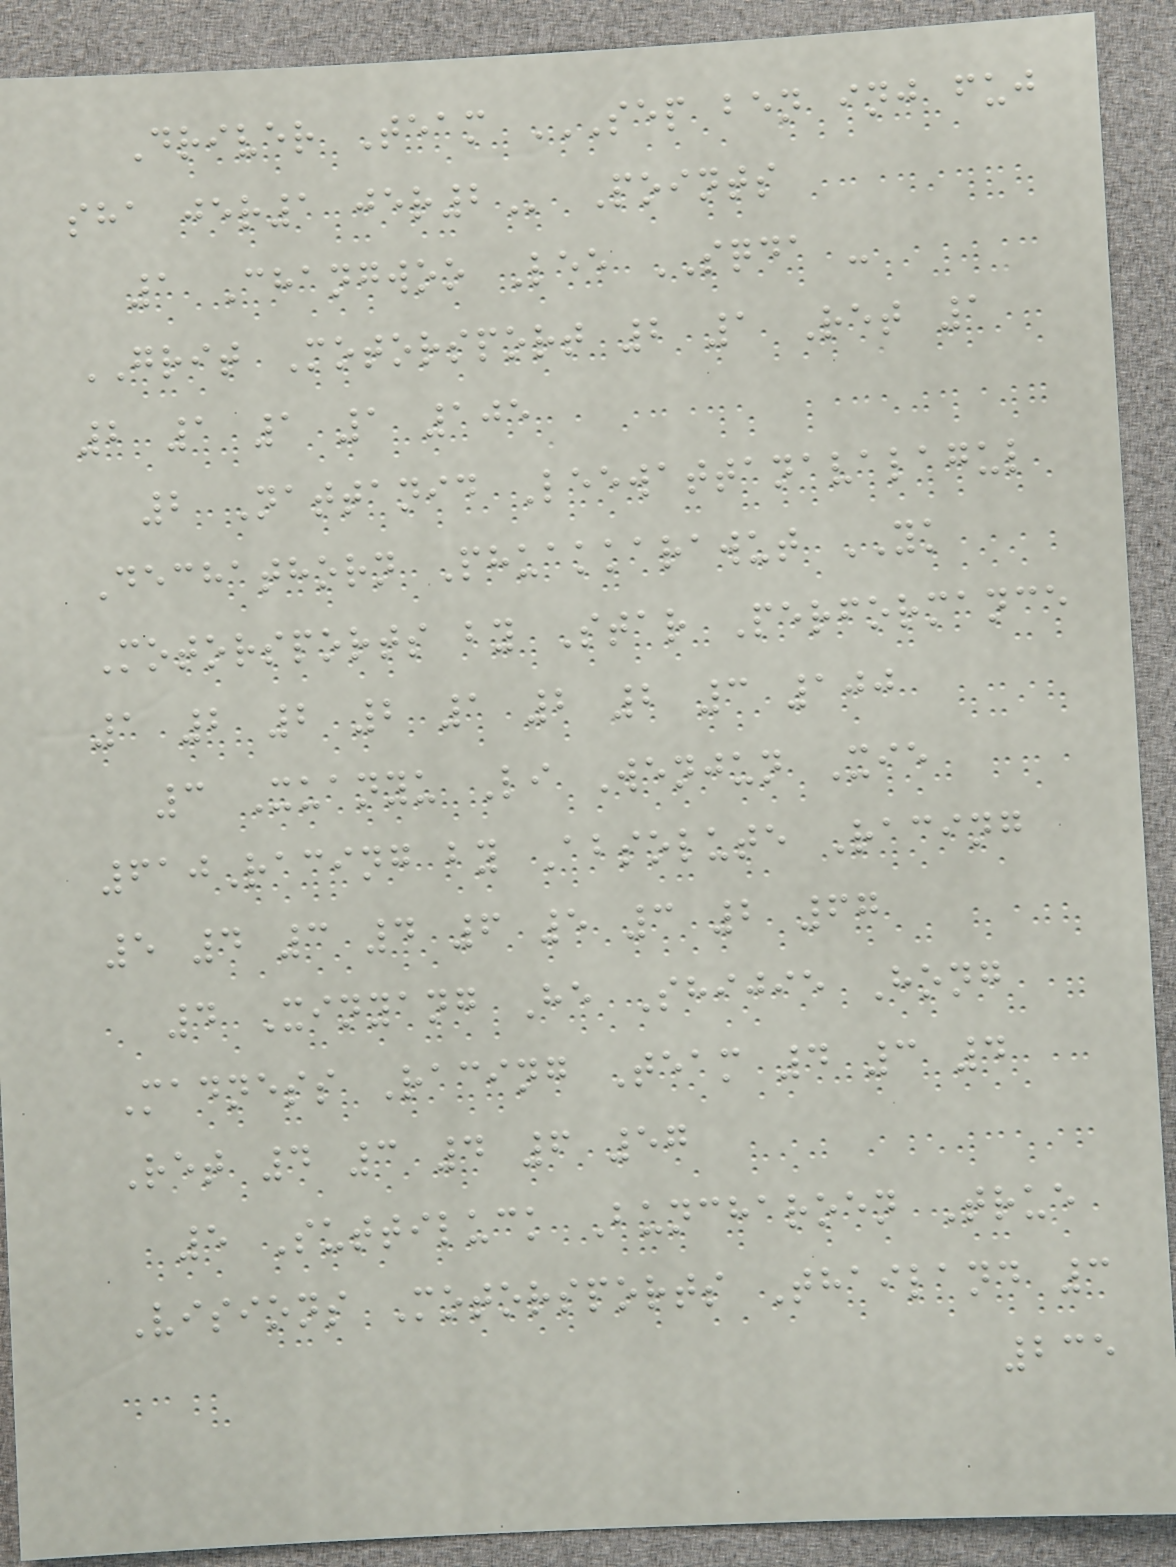Driver Team SEP BEN INJ FUJ
SHA JER1 JER2 Points
1 Changwoo Lee SQDA -
GRIT Motorsport 2 1 Ret 1
2 1 1 1 105
2 Nattanid Leewattanavalagul
Dechathorn Phuakkarawut YK
Motorsports by Star Performance
1 2 2 2 1 2 2 3 100
3 Xuanyu Li Wenjun Xie
610Racing by Absolute Racing
5 4 3 4 6 5 3 2 67
4 Xinyang He Shijie Hong
Madness Racing Team 4 3 4
Ret 4 3 4 6 57
5 Suttiluck Buncharoen True
Visions Motorsports Thailand 3
235
